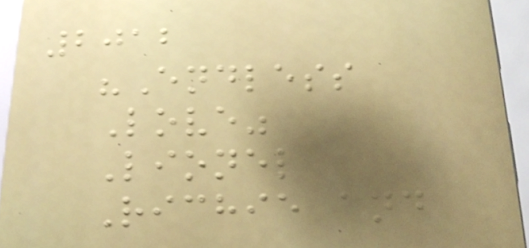2012
"Endless
Love"
Lionel
Richie and
